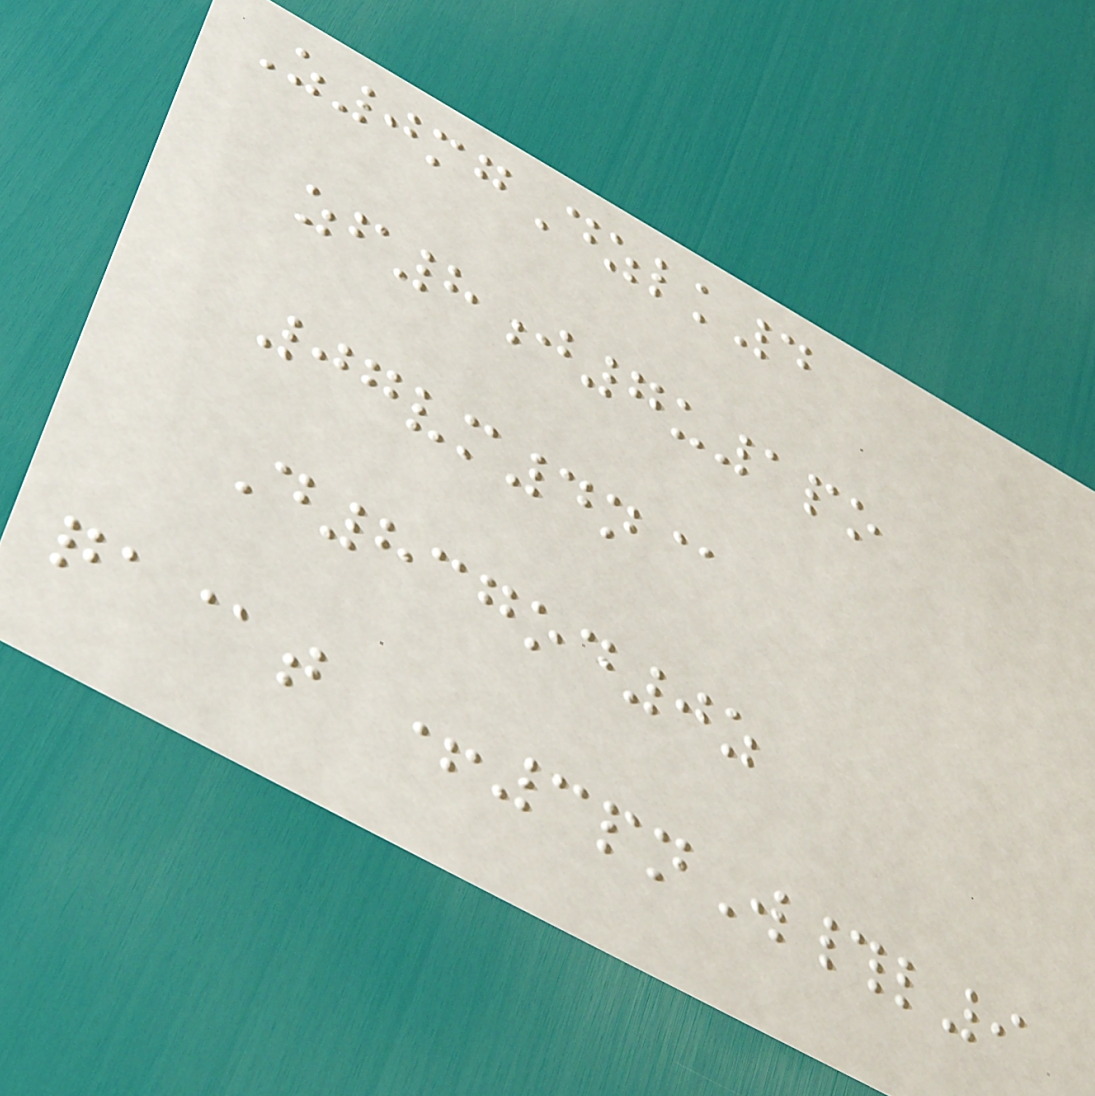Z0mgDzlk4
zf8j7u1po
07vm4n@
D837od0z
qa@t +3pnW#l9
